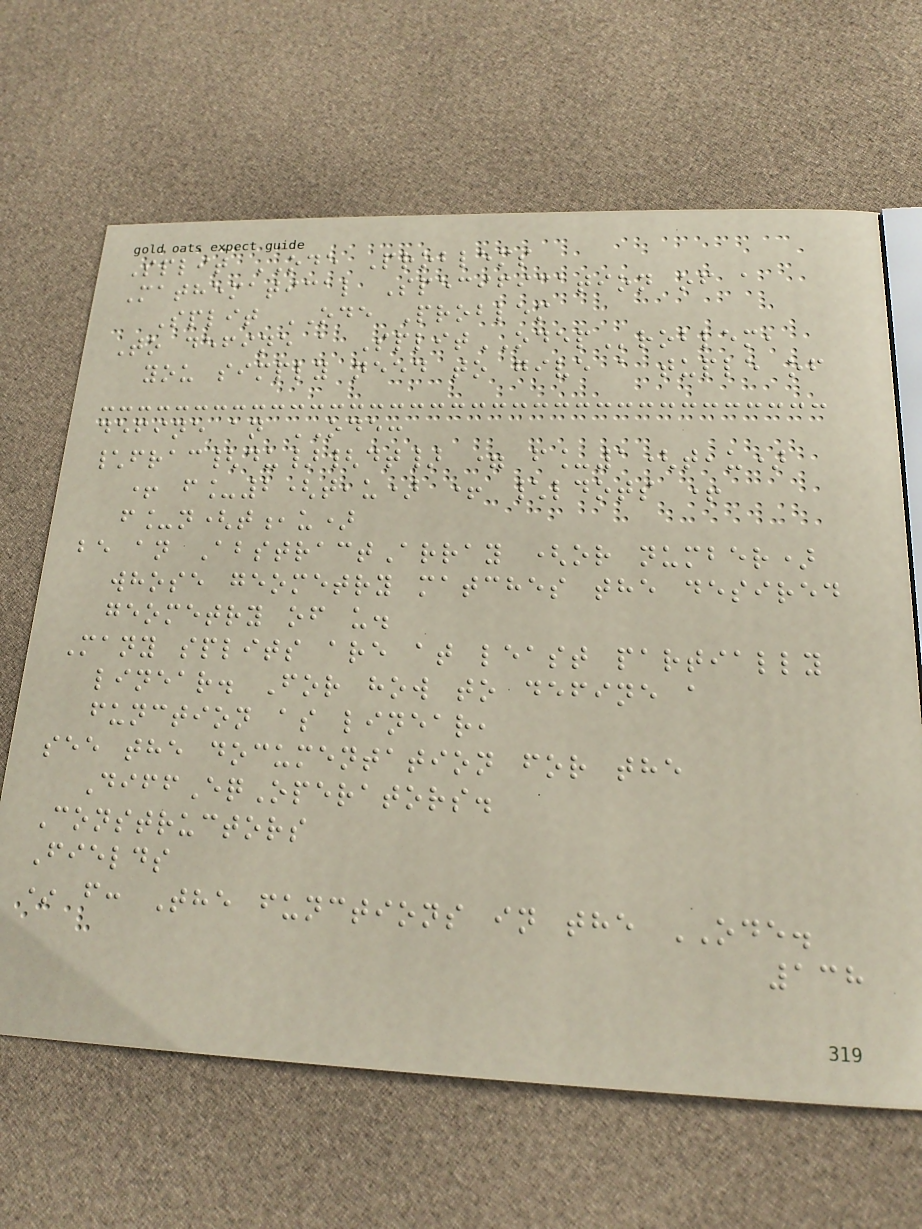Split ODE Problems
Mathematical Specification of a
Split ODE Problem
To define a SplitODEProblem,
you simply need to give a tuple of
define an ODE:
\frac{du}{dt} = f_1(t,u)
+ f_2(t,u) + \ldots +
f_n(t,u)
be an AbstractArray (or number)
whose geometry matches the desired
geometry of u.
Many splits are at least partially
linear. For how to define a
function as linear,
see the documentation for the
DiffEqOperators.
Constructors
Fields
* f: The functions in the ODE.
138
